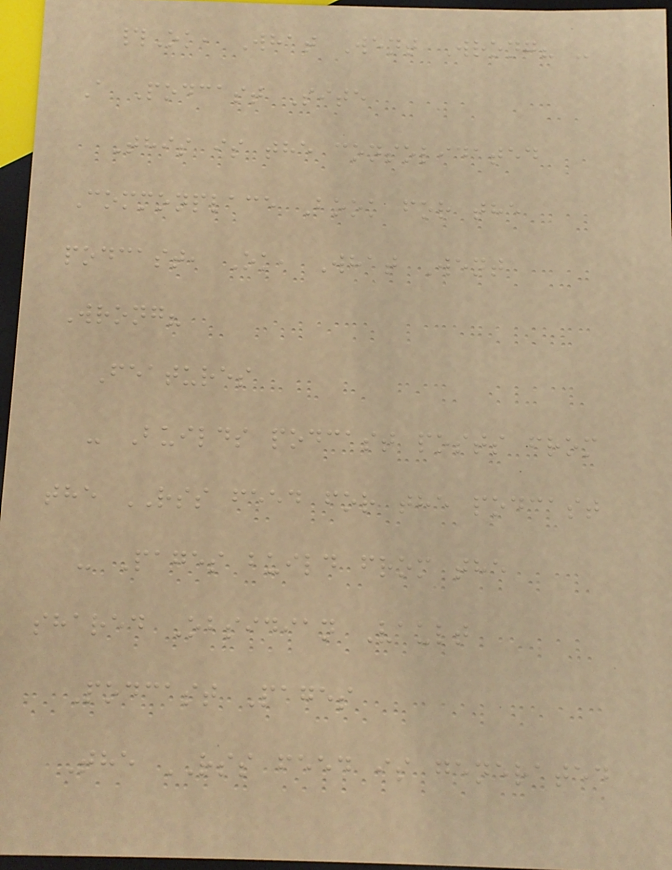#Ok, What Went Wrong? -
A Podcast Site
This is the consolidated
Commonplace Book for the
podcast, Ok, What Went
Wrong?
Features
- Builds podcast posts from
the RSS feed for the podcast
- Pages build from the
shared Obsidian Vault
Podcast Pages
The RSS feed is generated
